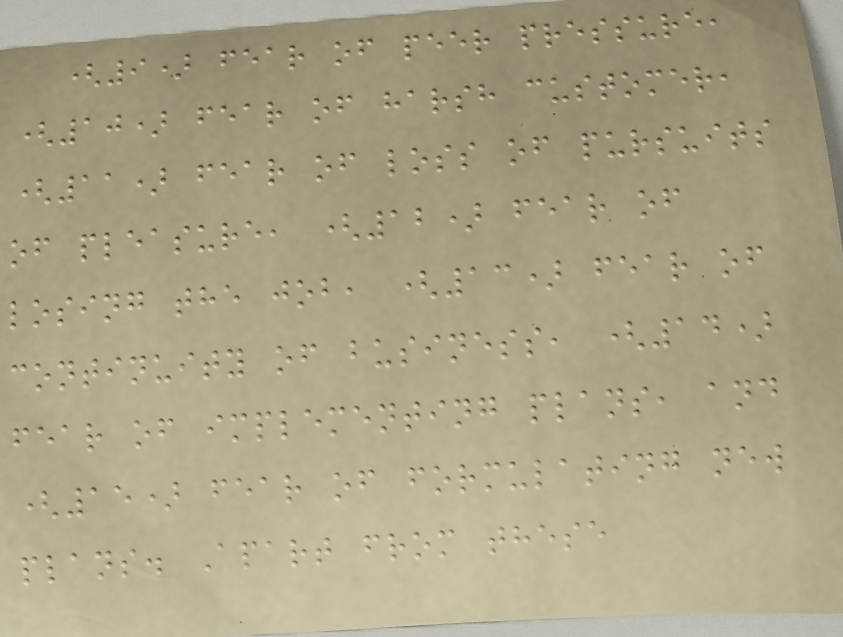(9) fear of peer pressure,
(10) fear of harsh customer,
(11) fear of loss of pursuits
of pleasure, (12) fear of
losing the job, (13) fear of
continuity of business, (14)
fear of implementing plans, and
(15) fear of formulating new
plans. Apart from these
